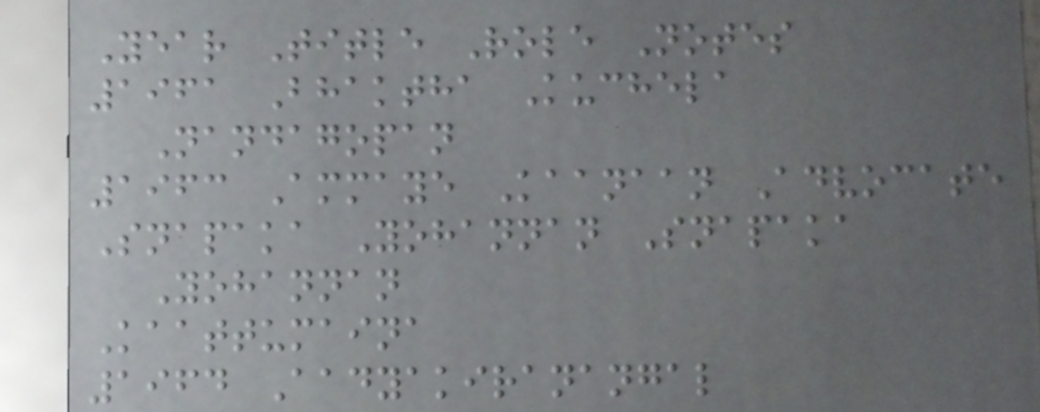Year Title Role Notes
1961 Bhaktha Kuchela
Nandagopan
1963 Ammaye Kaanaan Advocate
Snapaka Yohannan Snapaka
Yohannan
Kaattumaina
1964 Aadyakiranangal
